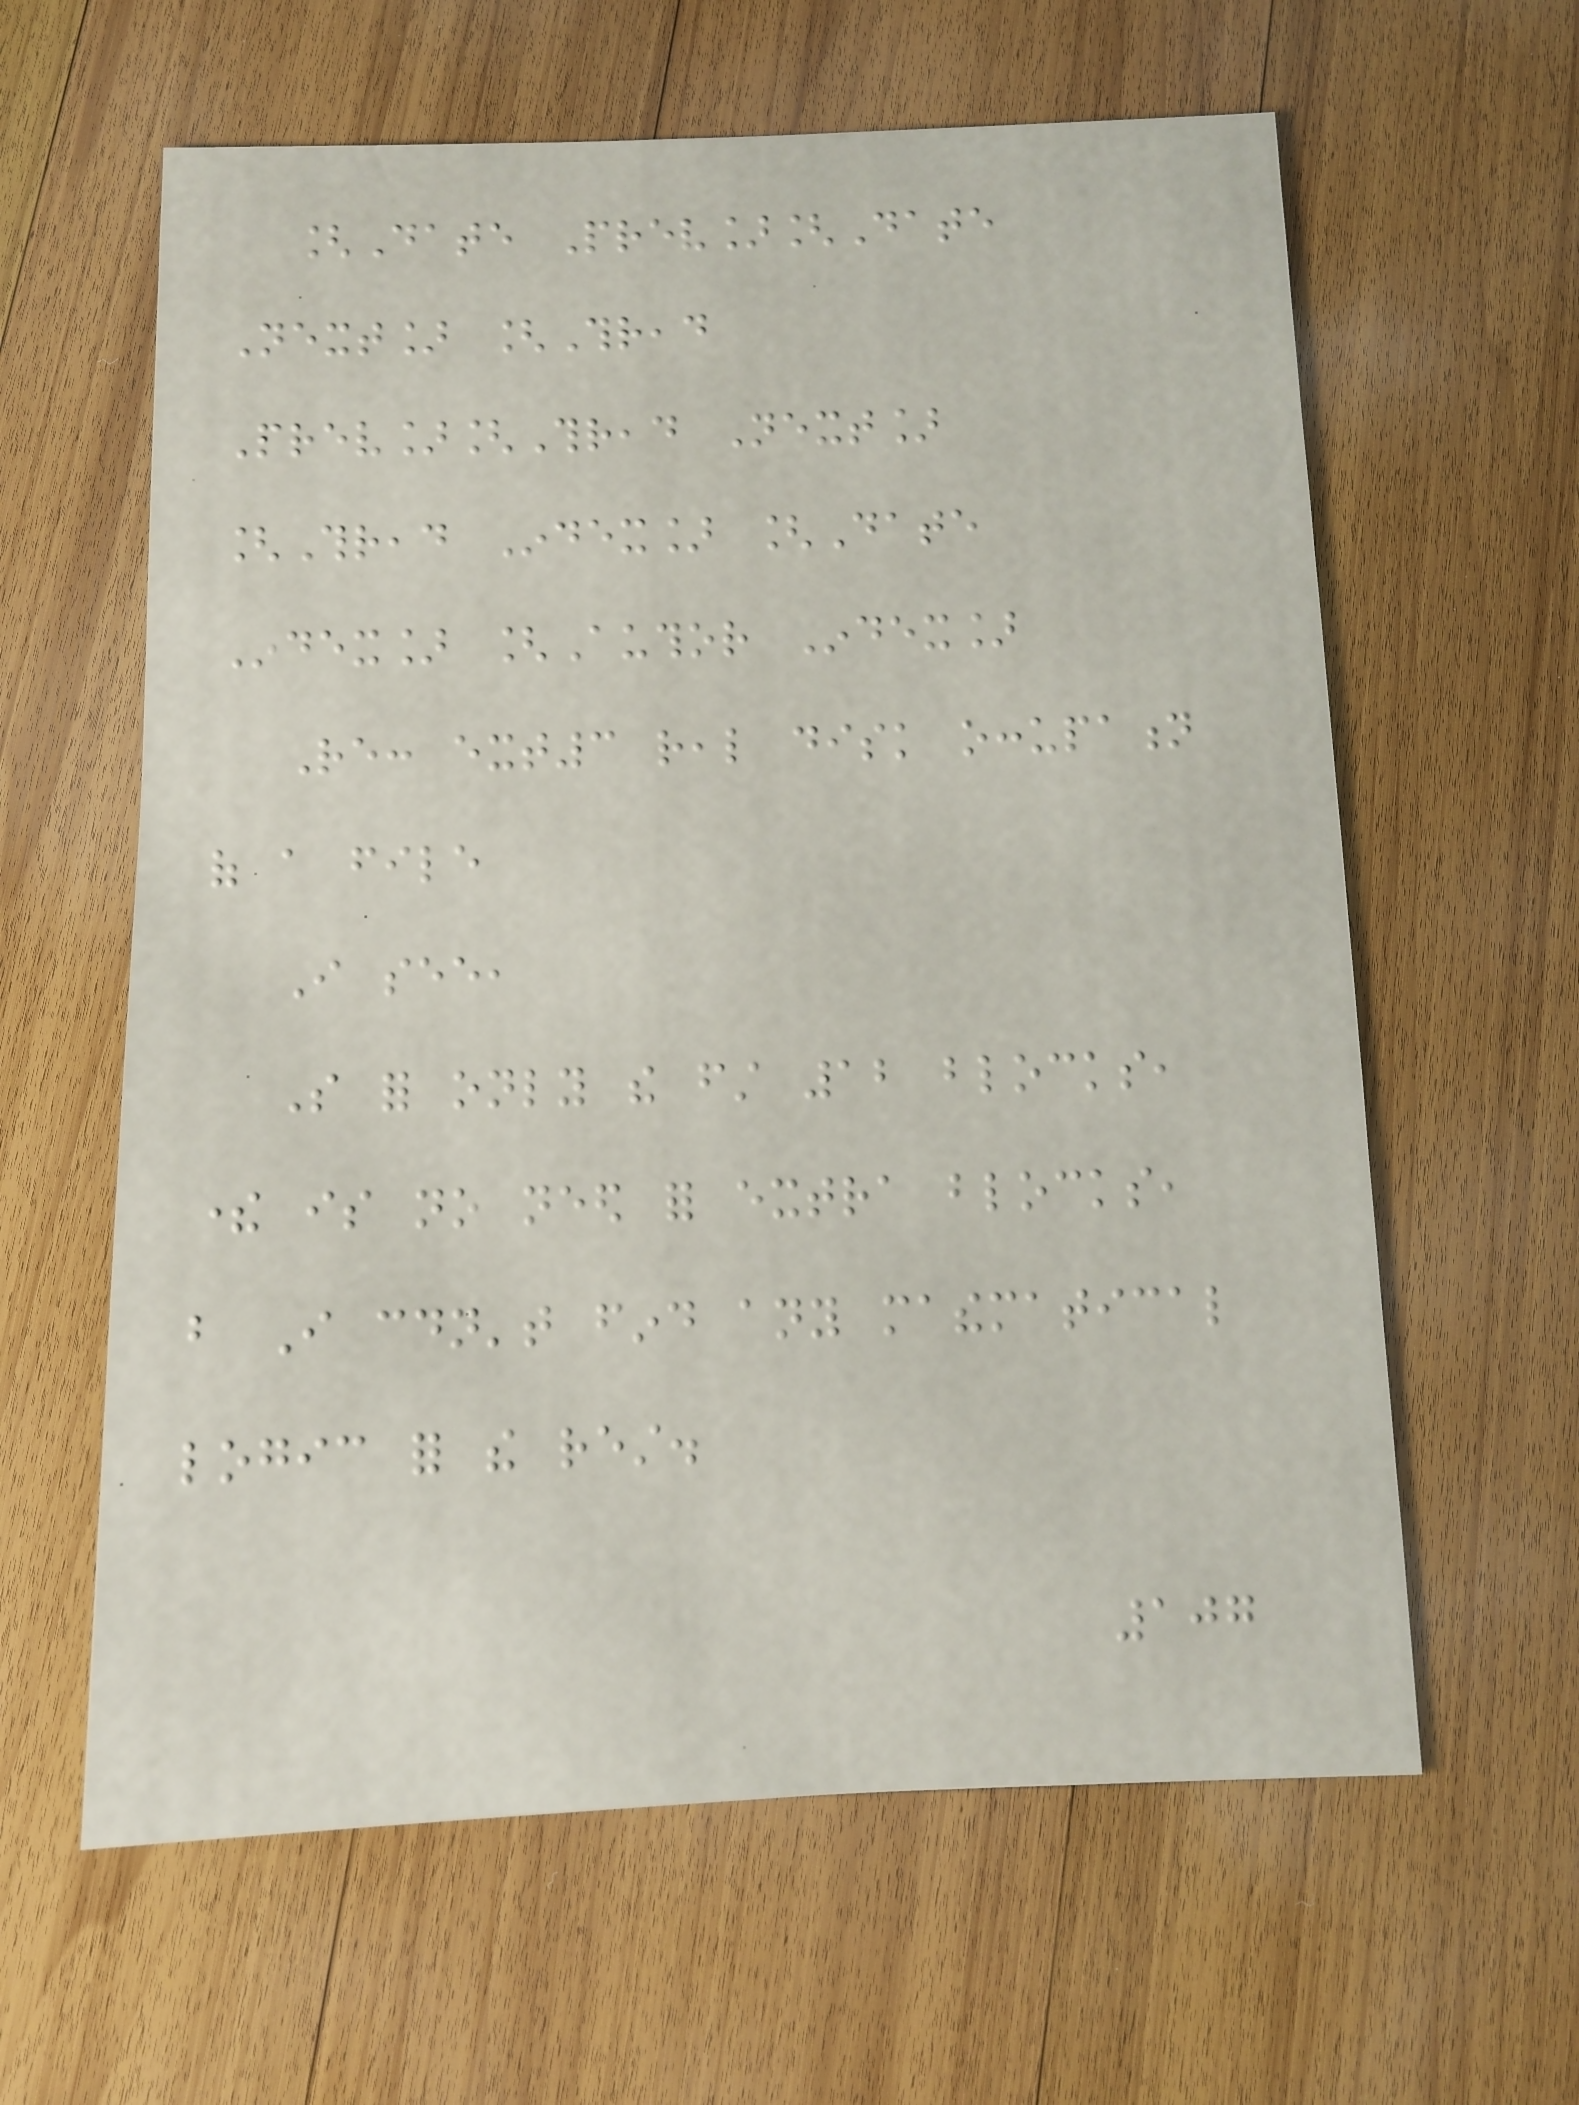[Date Prev][Date
Next] [Thread
Prev][Thread Next]
[Thread Index] [Date
Index] [Author Index]
Re: ext3 real disk occupation
of a file
I see,
So for only the first 12 blocks,
there is no need for extra blocks,
but I couldn't find any mathematical
logic for the rest.
107
